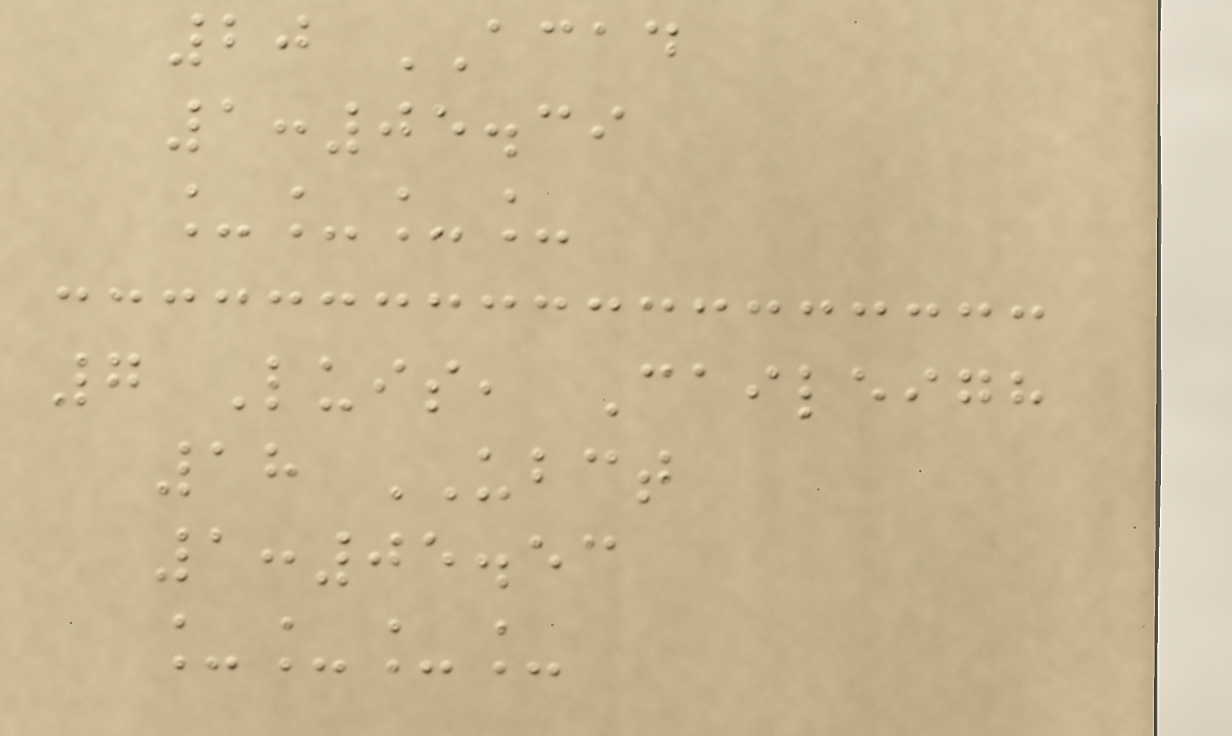20 ACAD
1:05.39
____
7 Luis, Caileigh
18 UBCT
1:05.53
____
